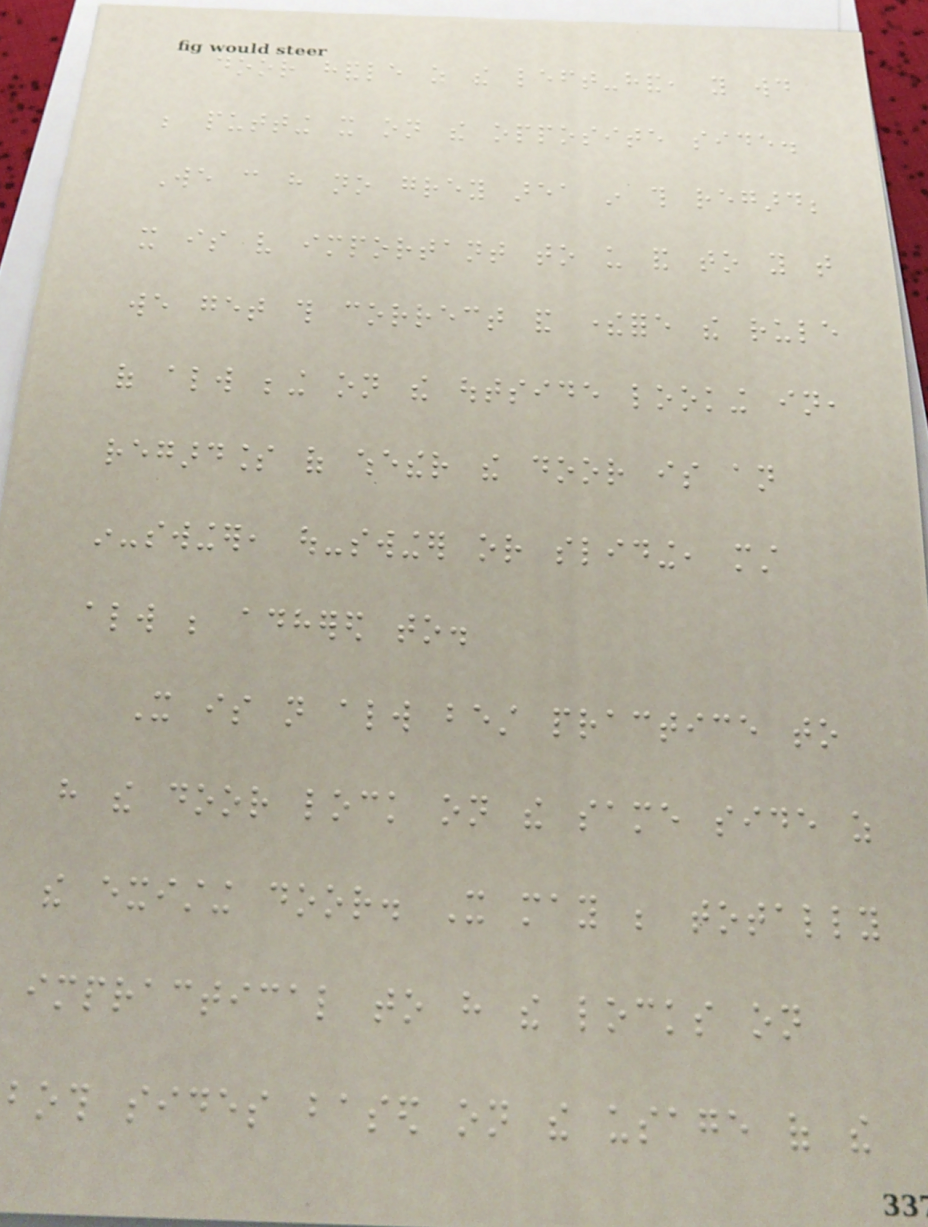door handle as the left-hand, you would
be putting it on the opposite side.
We can have no grey area in this regard;
it is very important to us and to you that
we get this correct and therefore the rule
of always being on the outside looking in,
regardless of whether the door is an
in-swinger, out-swinger or sliding, must
always be adhered to.
It is not always best practice to
have the door lock on the same side as
the existing door. It may be totally
impractical to have the locks on
both sides based on the usage of the
